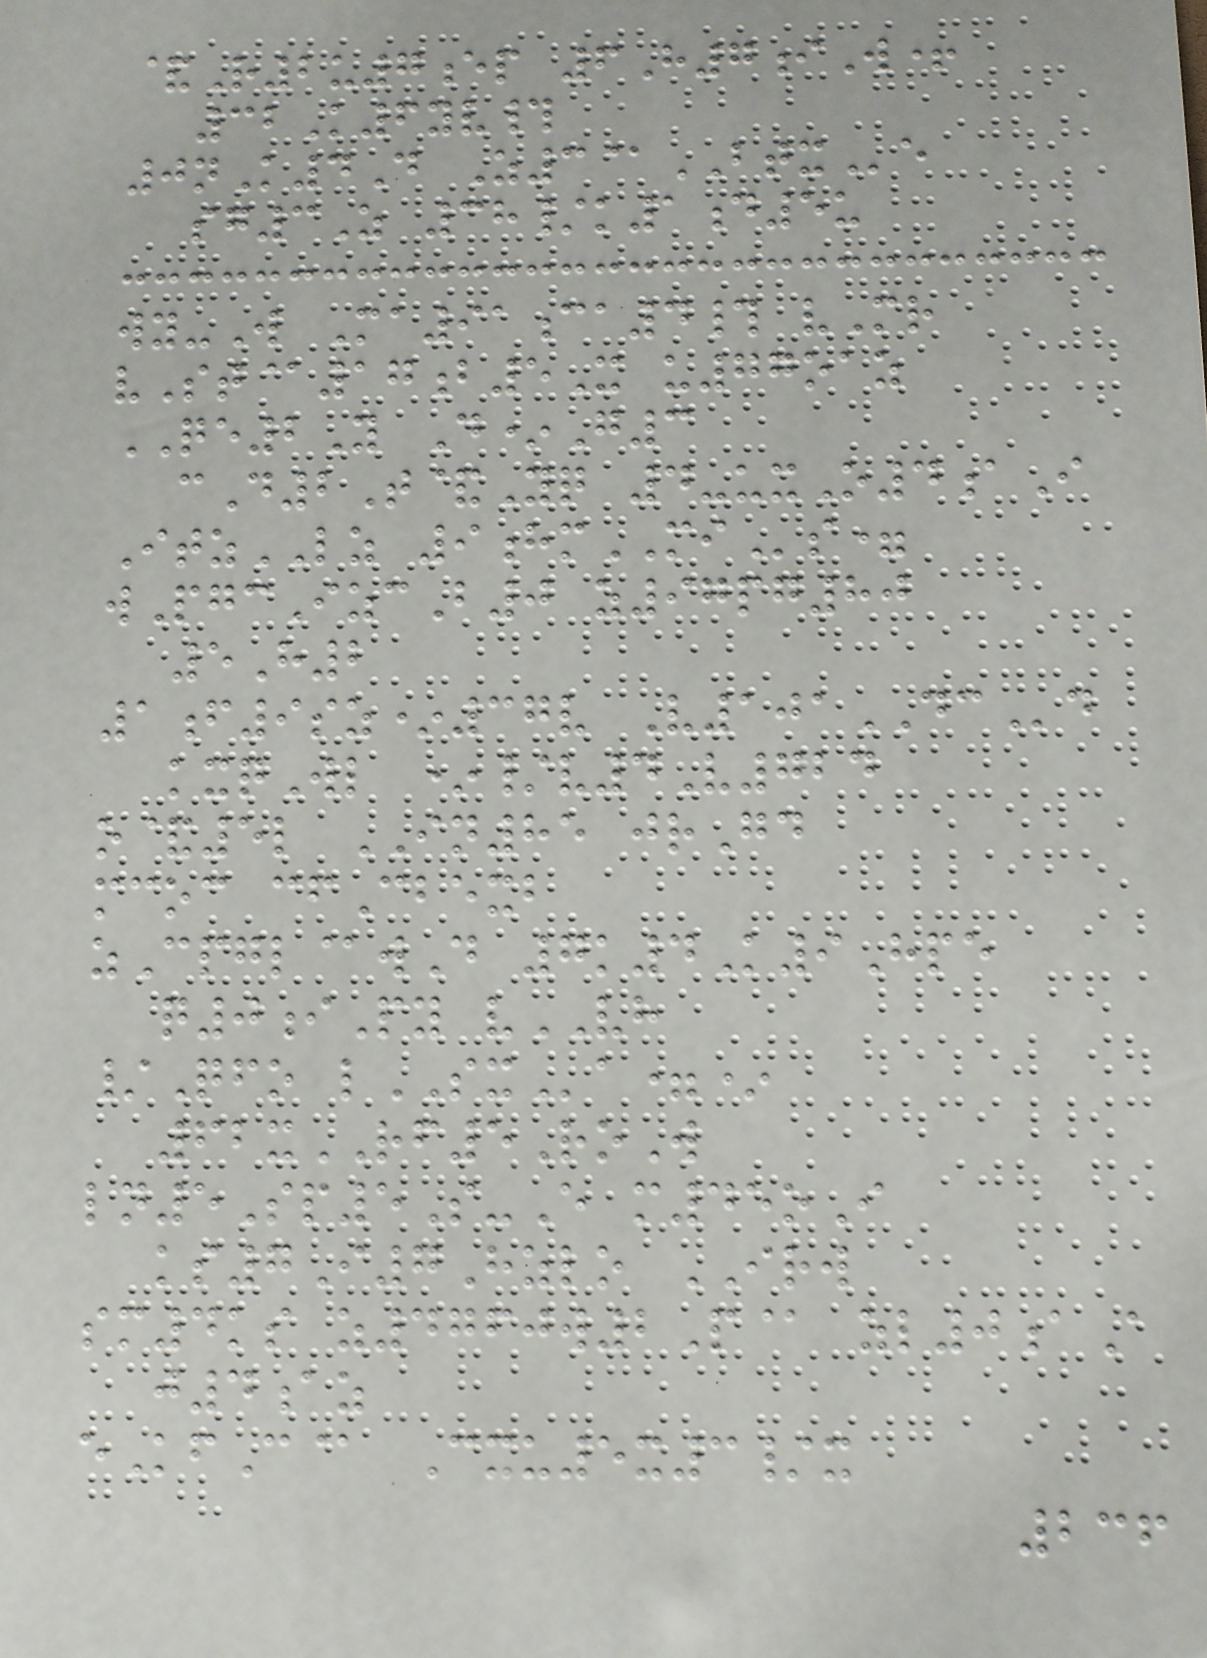&R2u7ep 6H7iW+
32K6yv#
0nK4D Z3@BTXe
sg3Z 38/k1d5u
wy-W Ma91ca4# vMr
vSt@17b5X u77oaz
QE2Y D*G3
cD2T&Yq 4-uxO4aI
ItzLZ 9hmMIs=
wPgcIzcB0 z97pg80
5H2
1f9sz*37v V101DCd
kxqWl */v4V724
o&5l IN85 jrGd
mcoc cfCbexb
zCpgl@wD 7k4K9Hpe
q0iPy vVH
/Qfo lSXa=*
62xRF5RoW
ln5Sp5S-E m45oI
ks7I7Hzlo IRW
sm4ks z4760w2P@ zl0aA
j4az
eKfC@ Cxu5x3/x
236
